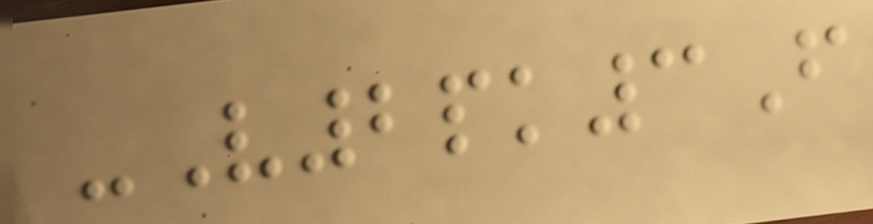-V2pk3F
